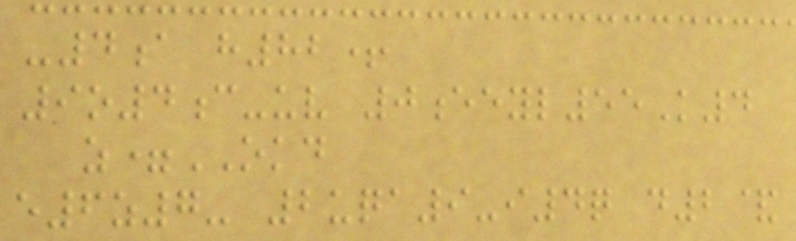-4a h82+
9o4c-uv 0eeyl55K4
z=OKD
e6z7- 2uqa9-i4q d2&
